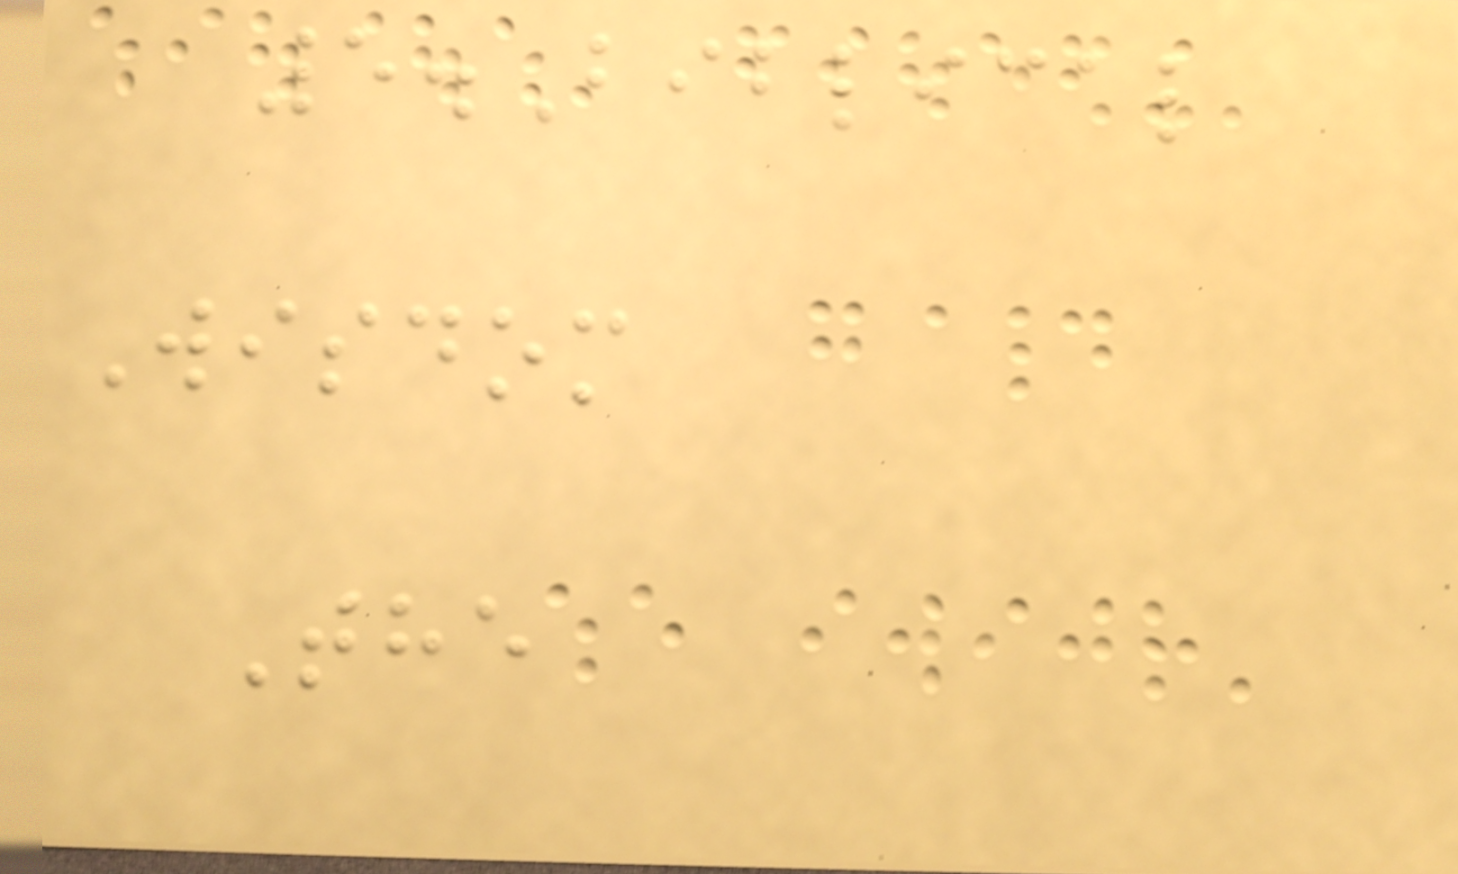5.Biblical
Wisdom
The
